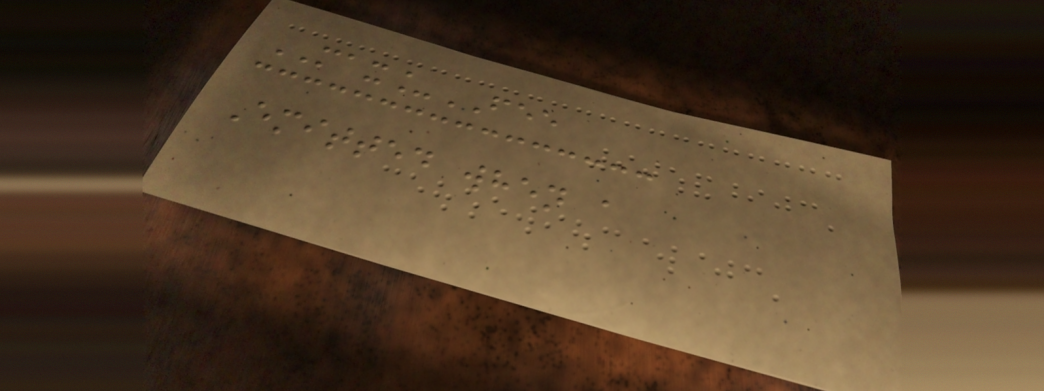MAX_FEE
Emitted when a
